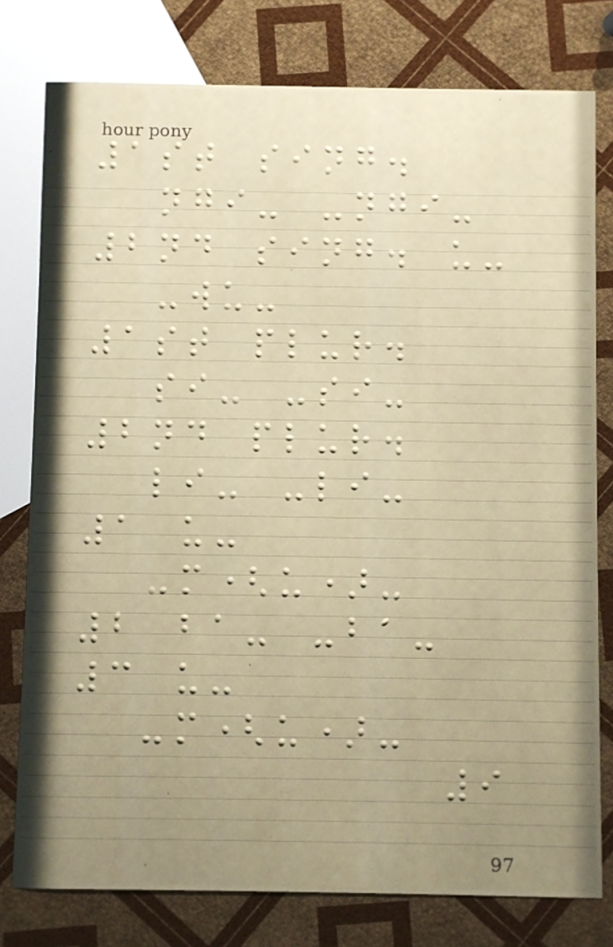1st sing.
ngi- -ngi-
2nd sing. u-
-wu-
1st plur.
si- -si-
2nd plur.
li- -li-
1 u-
-m(u)-
2 ba- -ba-
3 u-
-m(u)-
9
